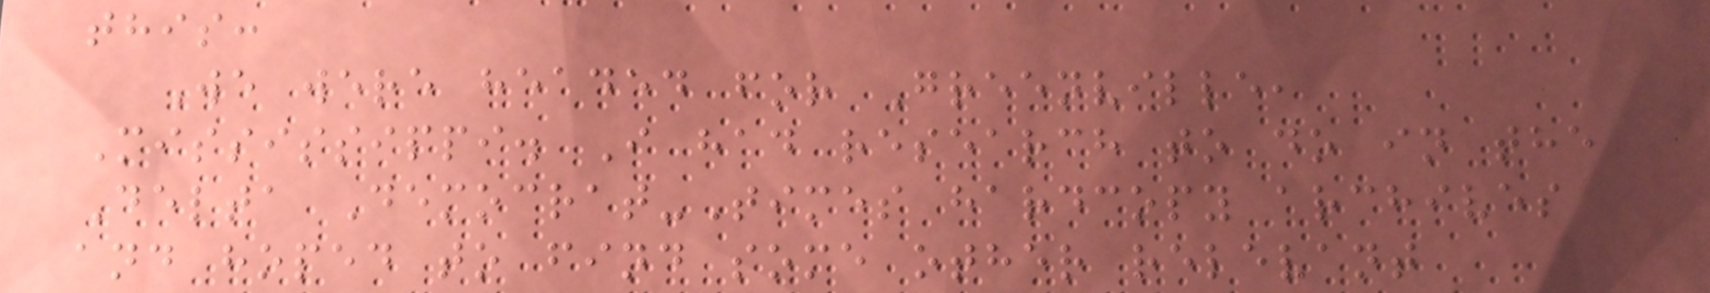this:
We were headed for Greenville,
Mississippi. I had research to do in the
Delta Democrat-Times hardcopy archives
and hoped to find some other relevant
